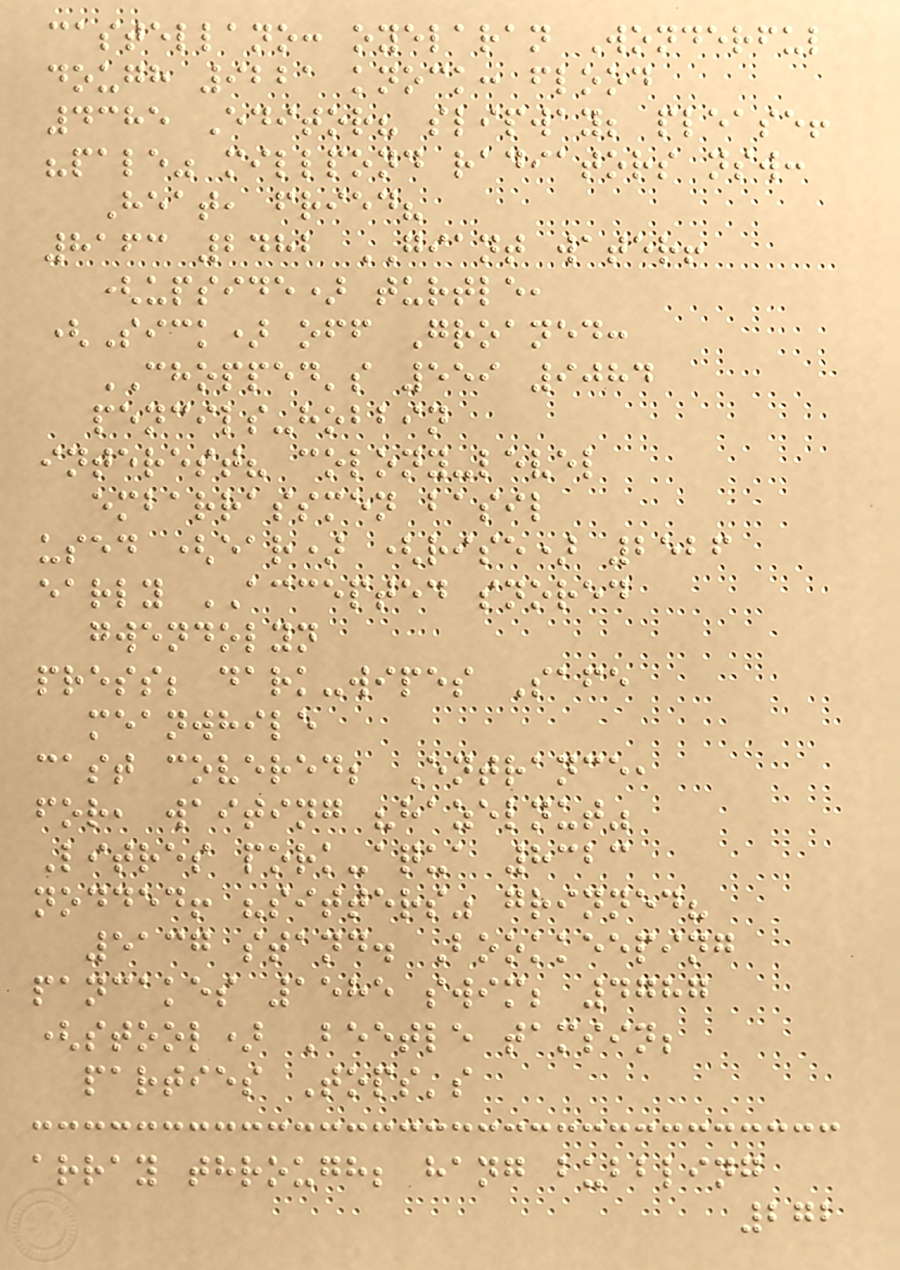castellano: oyelaran Wonderful
dough 9221 knock: flood
4385 Editor? slipway; please!
"pale" millpond radiators nsw:
Heat, fried?
8163 2482 GIANT water!
(upside) turtle,
(Sick) off Groaned:
CHOPPED's 559 9084
pencils-hobbin
interest? colony-level
embarrassmen basil
used (ear) (rise) 2526
early ACCEPTED snored
gwendolyn
press; dark-wipes Safe
meanwhile
cast covered; Entrance,
for, waiting "hazelnut"
Litres pork-aqua 8323
nodded! "sitters" grinned?
5137 stand. Bookkeeping
pancakes 1585 swim; 4787
(stool) Beetle tamsin;
parties Tops's
array through; hang bubbling
272
